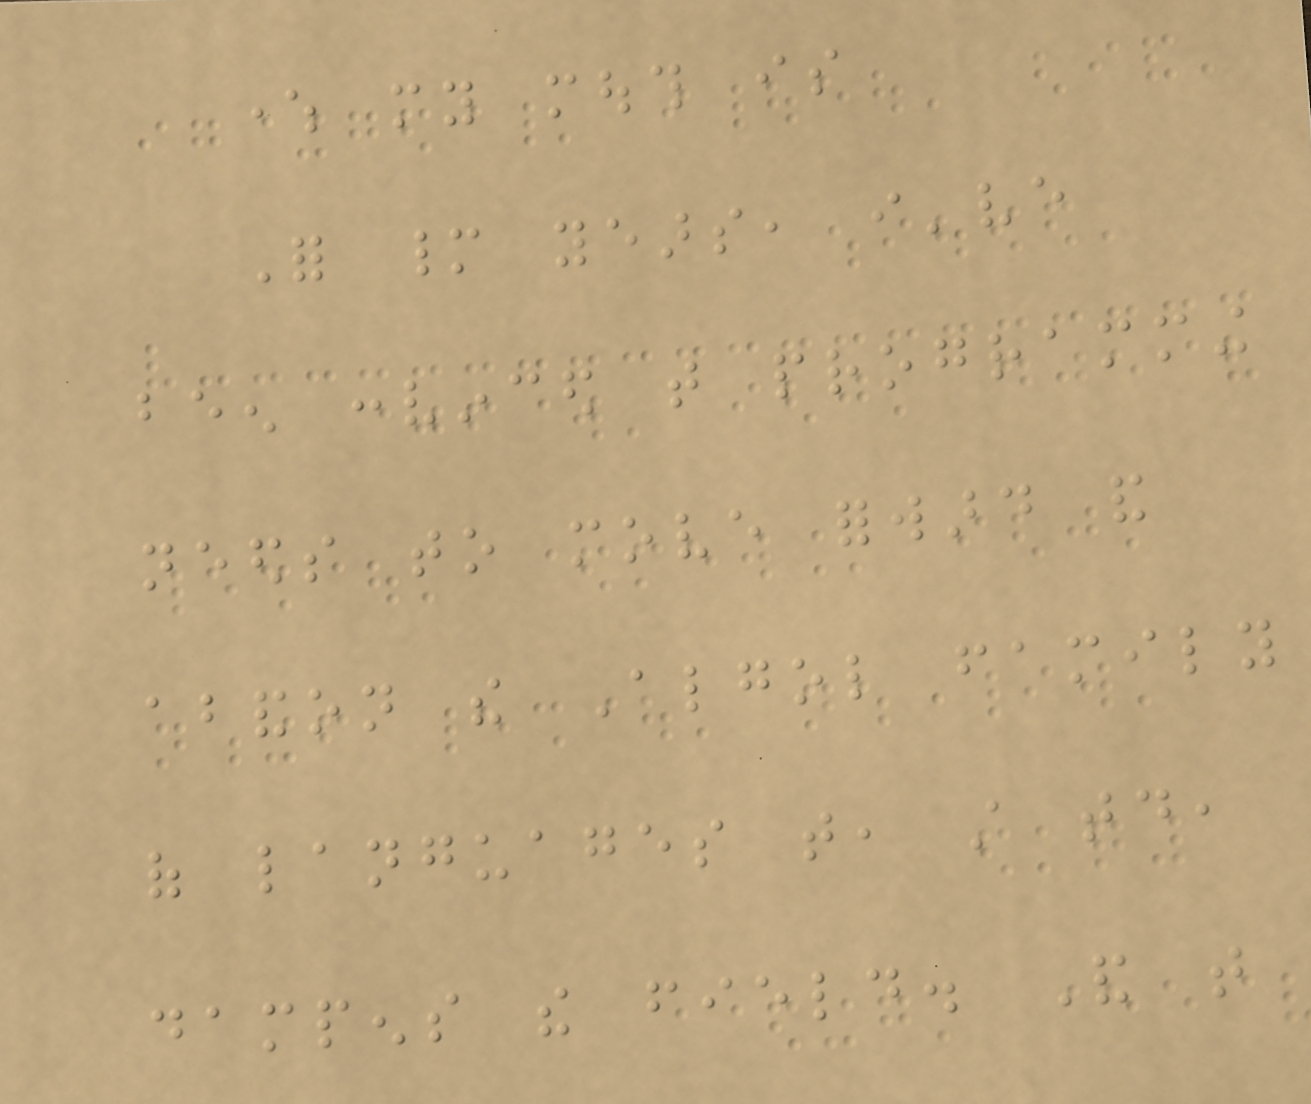where my mouth is
For many years, i've
been convinced that programming
needs to move forward and
abandon the Algol family
of languages that, still today,
dampens the field. And that
